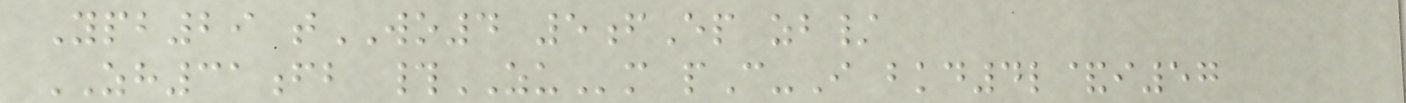Ypb29 tWO4 5fEp zb/
ZH31fb #ZUm pC-I bkd4l&i57
